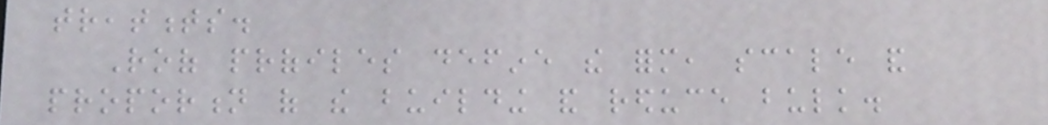treatments.
Roof profiles define the form, scale and
proportion of the building and reduce bulk.
